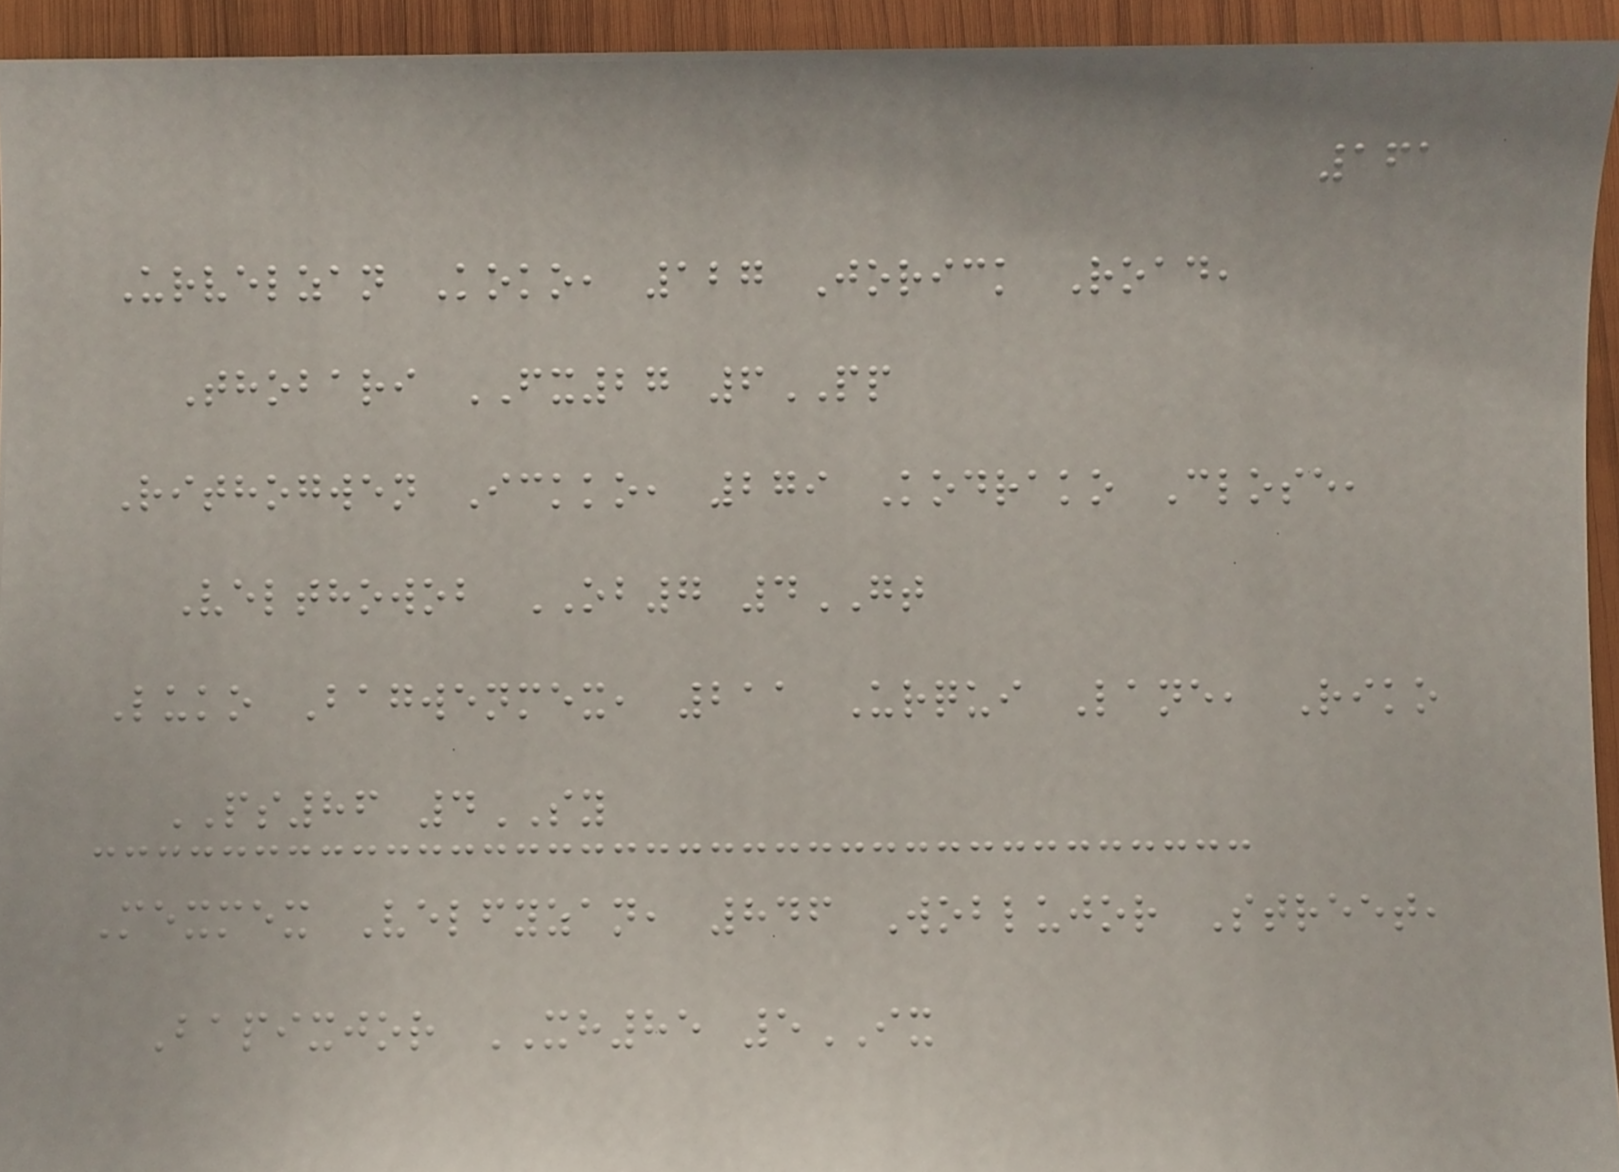161
Urvelzan Koko, 127 Jorick Road,
Thobari FX27 6PP
Rithogwen Ickko, 279 Kodrako Close,
Velthowob OB7 4GT
Luko Bagwenmex, 211 Urqui Lane, Riko
PS86 4SY
Mexmex Velfyzan, 846 Woblujor Street,
Bapixjor XH85 5IX
